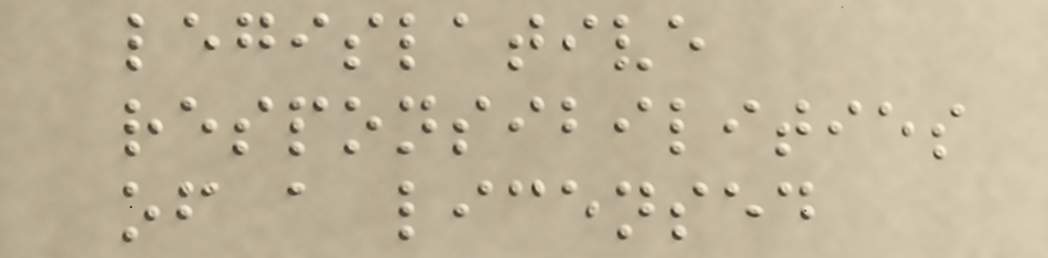legislative
responsibilities
of a licensed
